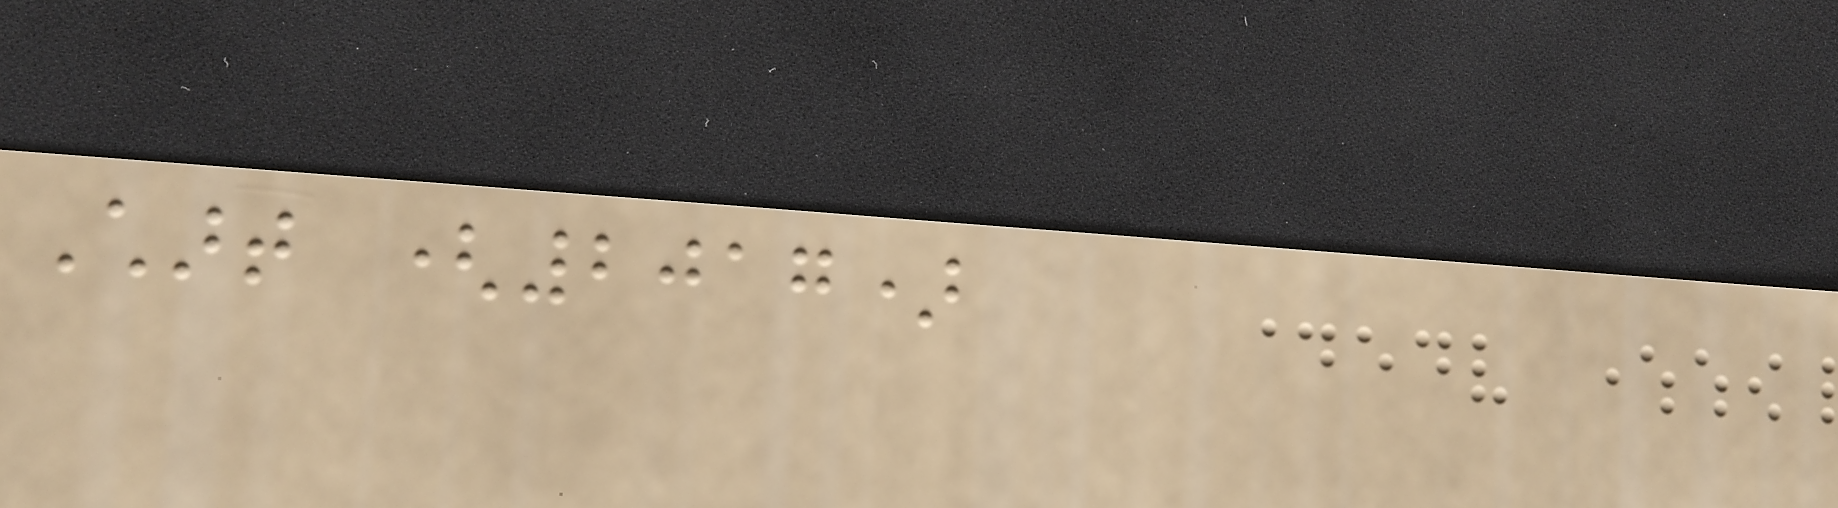Chart (2017)
